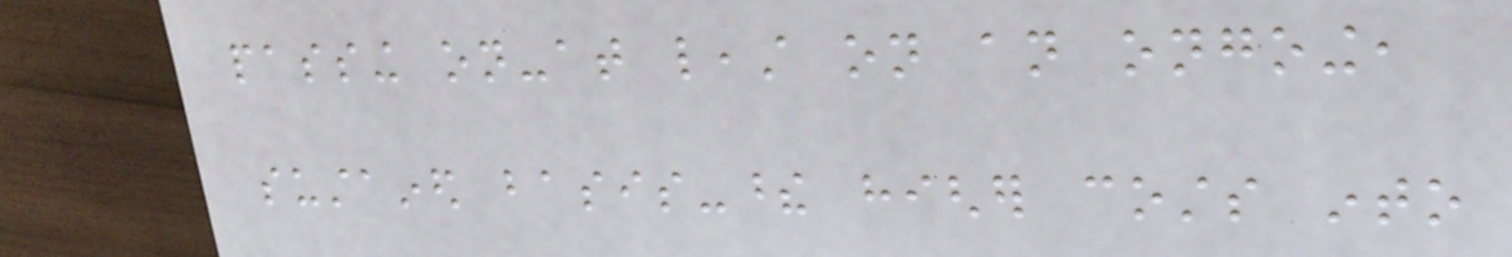passing on-at least on an ongoing,
sustained basis-these higher costs into
